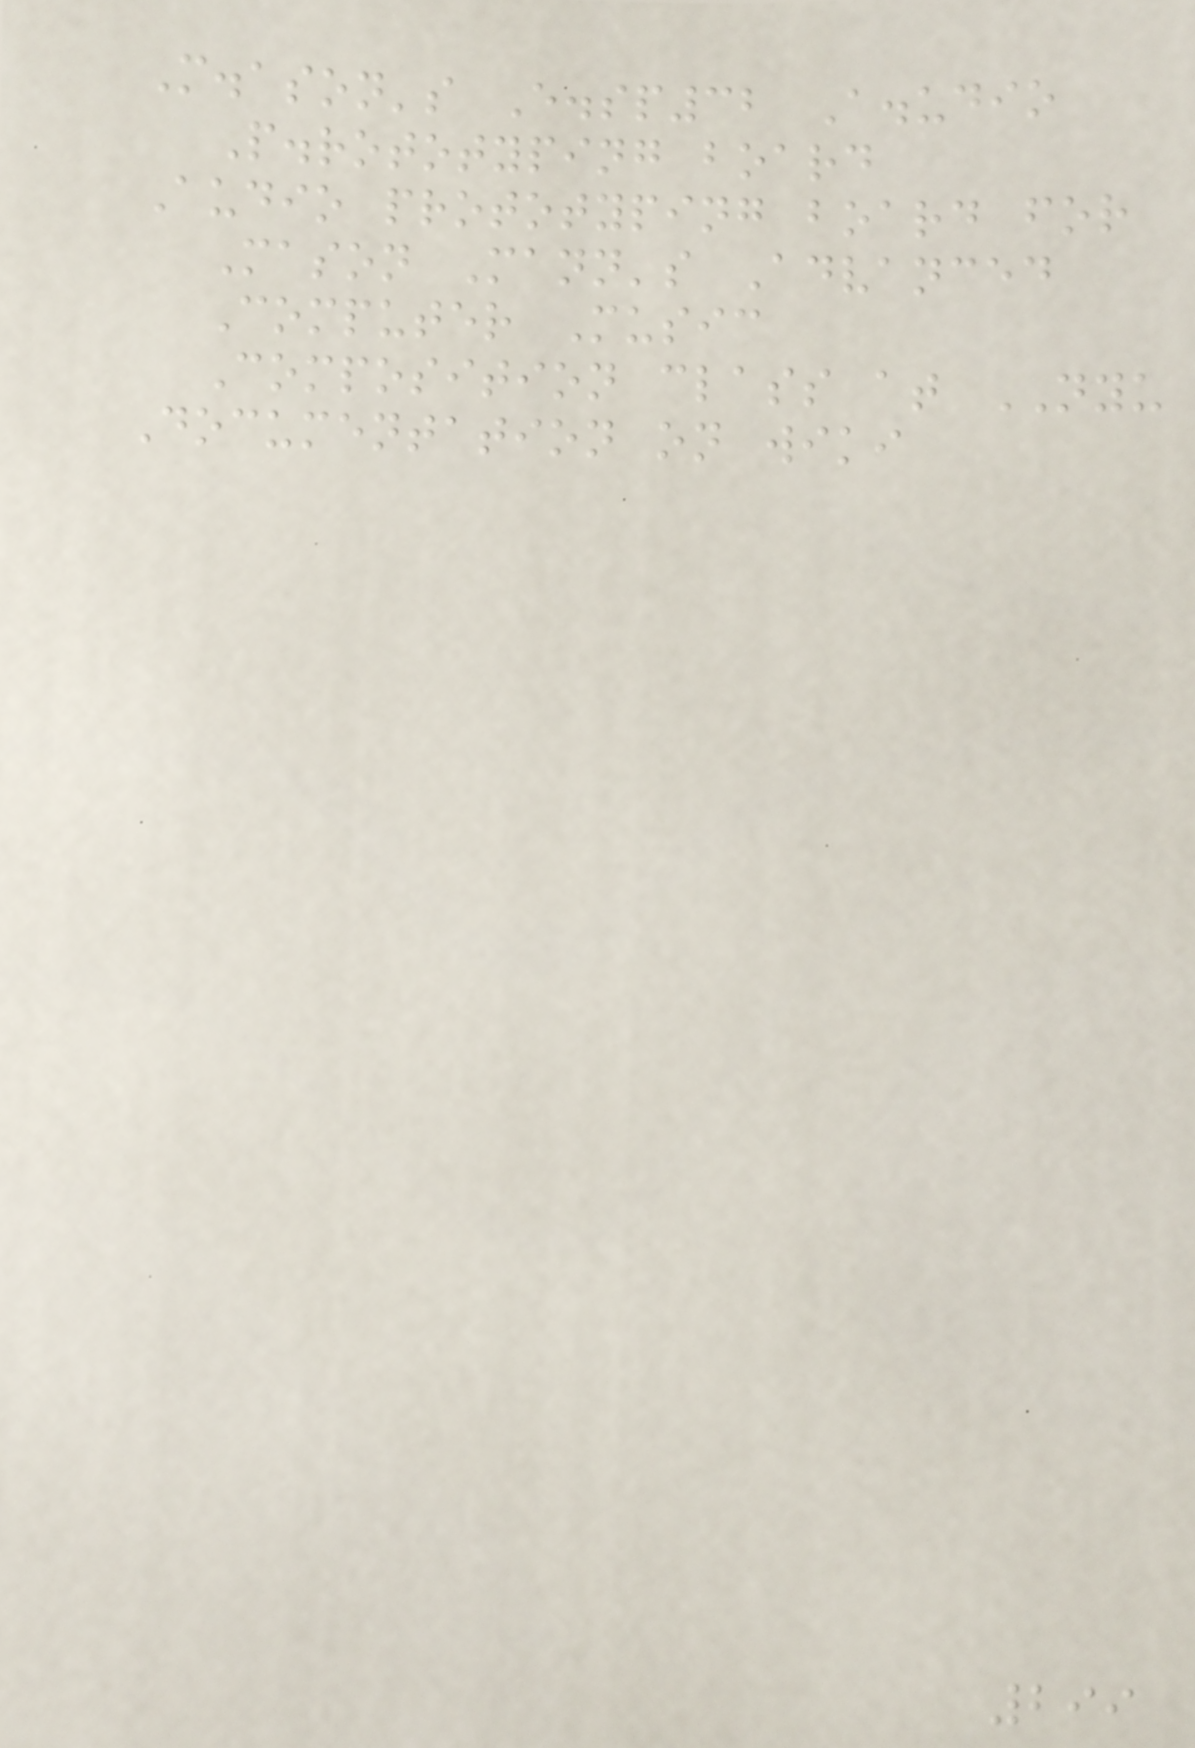M.ason's E.sp32 A.udio
P.rototyping board
Audio prototyping board for
Mason Mann's Advanced
Computer Music
Composition class at NYU
Documentation on wiki
299
